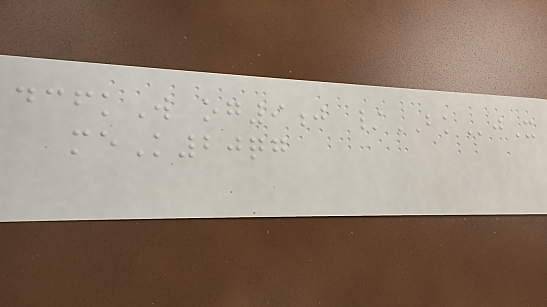dcfkW og9j /BKjX
meK20qg
